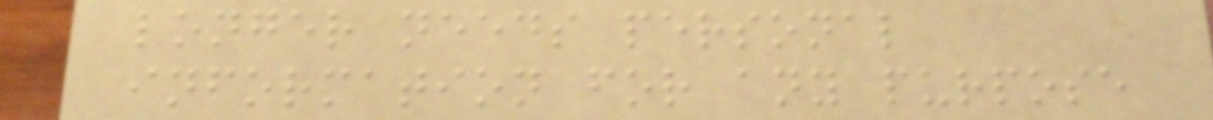longer needs personal
information for any purpose
